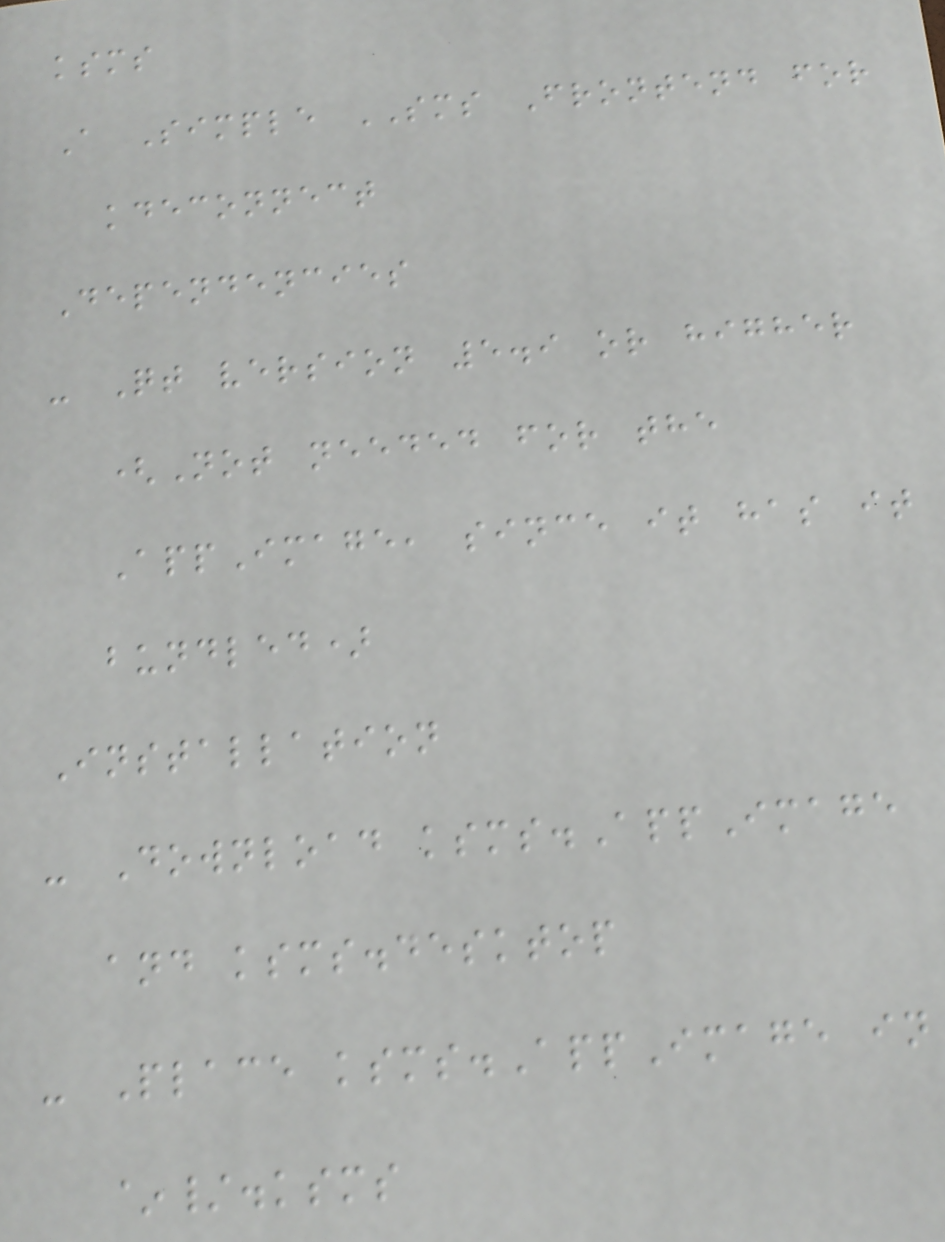ksms
A Simple SMS Frontend for
kdeconnect
Dependencies
- Qt version 5.9 or higher
(Not needed for the
AppImage, since it has it
bundled)
Installation
- Download ksms.AppImage
and ksms.desktop
- Place ksms.AppImage in
~/.ksms
